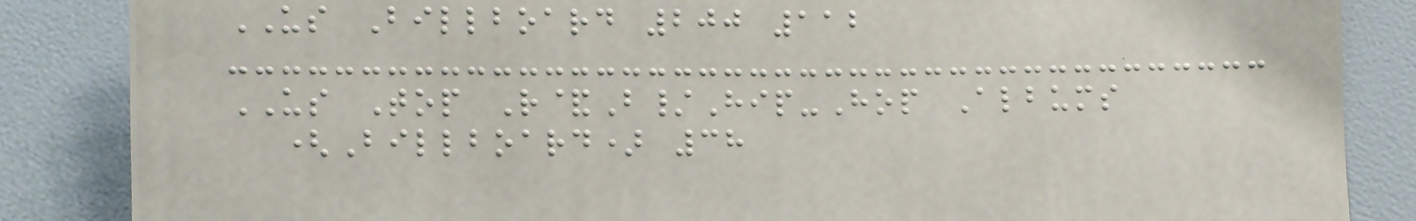US Billboard 200 112
US Top R&B/Hip-Hop Albums
(Billboard) 38
